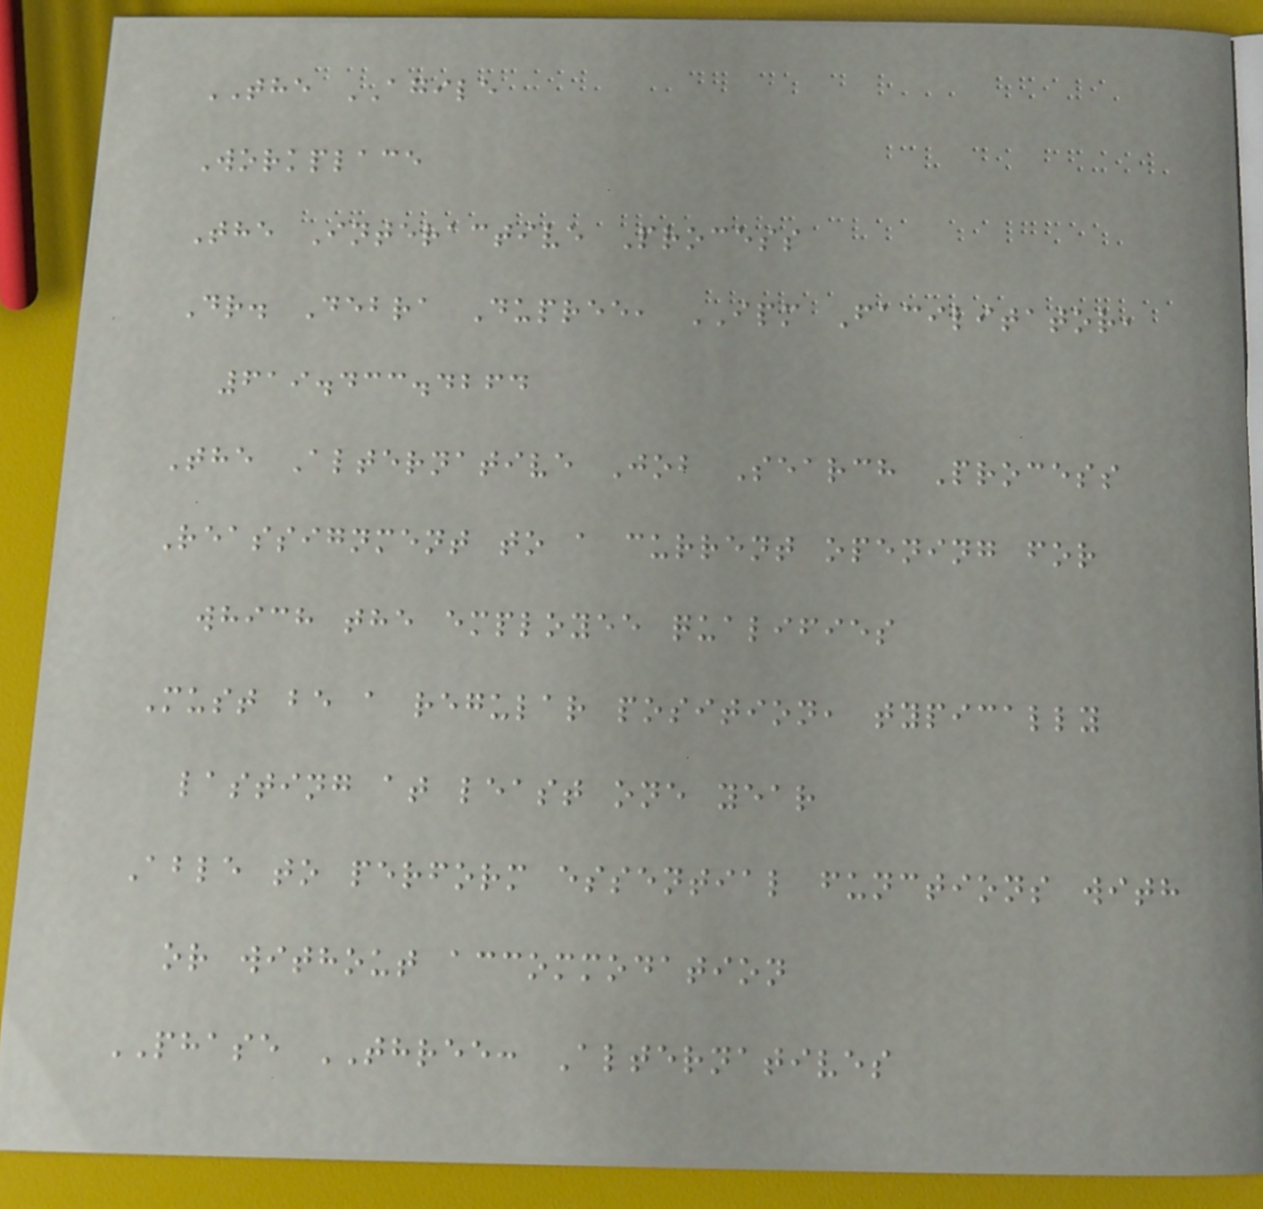THE AGILE
Workplace
The Interactive Process
Dr. Debra Dupree, IPM Facilitator,
619.433.4264
The Alternative Job Search Process
Reassignment to a current opening for
which the employee qualifies
Must be a regular position, typically
lasting at least one year
Able to perform essential functions with
or without accommodation
PHASE THREE: Alternatives
